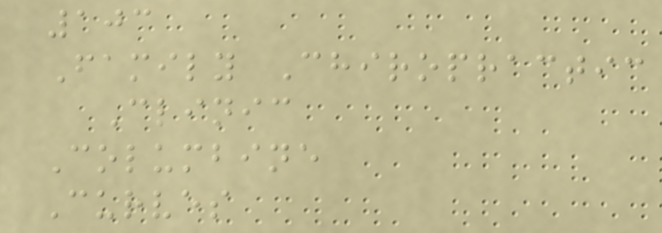103
Family Chiropractic
Clinic
Columbine
Curves
